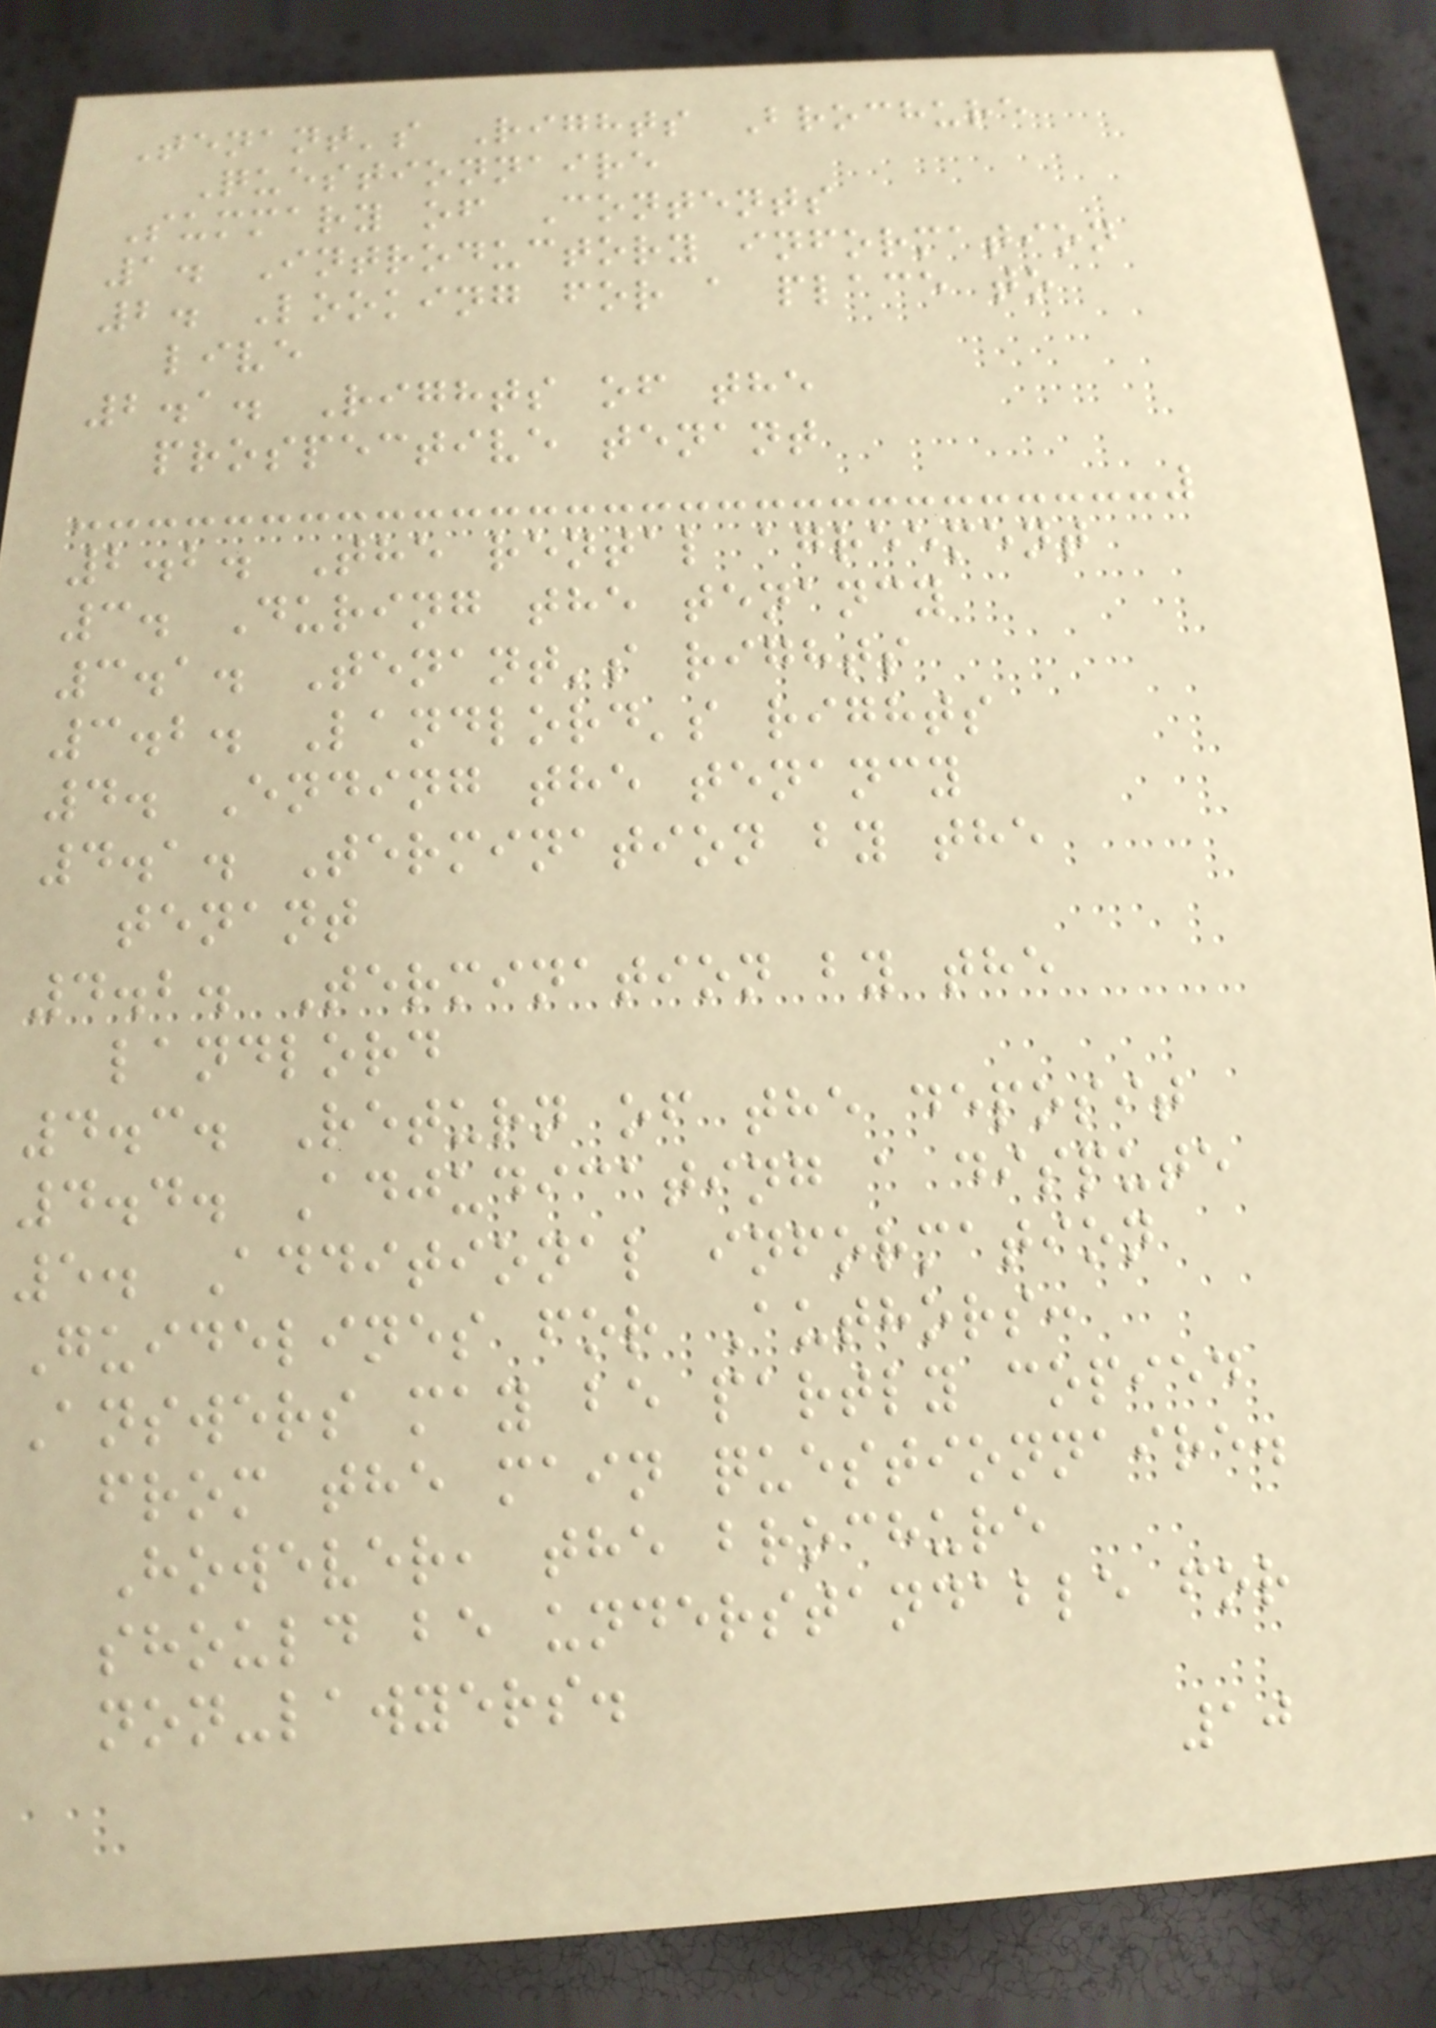Tenant's Rights Brochure
Questionnaire
Summary of Contents
1. Introductory information
2. Looking for a place to
live
2.1. Rights of the
prospective tenant
2.2. The rental agreement
3. During the tenancy
3.1. Tenant's rights
3.2. Landlord's rights
4. Ending the tenancy
4.1. Termination by the
tenant
4.2. Termination by the
landlord
4.3. Return of the deposit
4.4. Adjudicating a dispute
5. Additional information
Guidelines for Authors:
Answers may be partly copied
from the main questionnaire.
However, the brochure
should be understandable for
non-lawyers.
10
